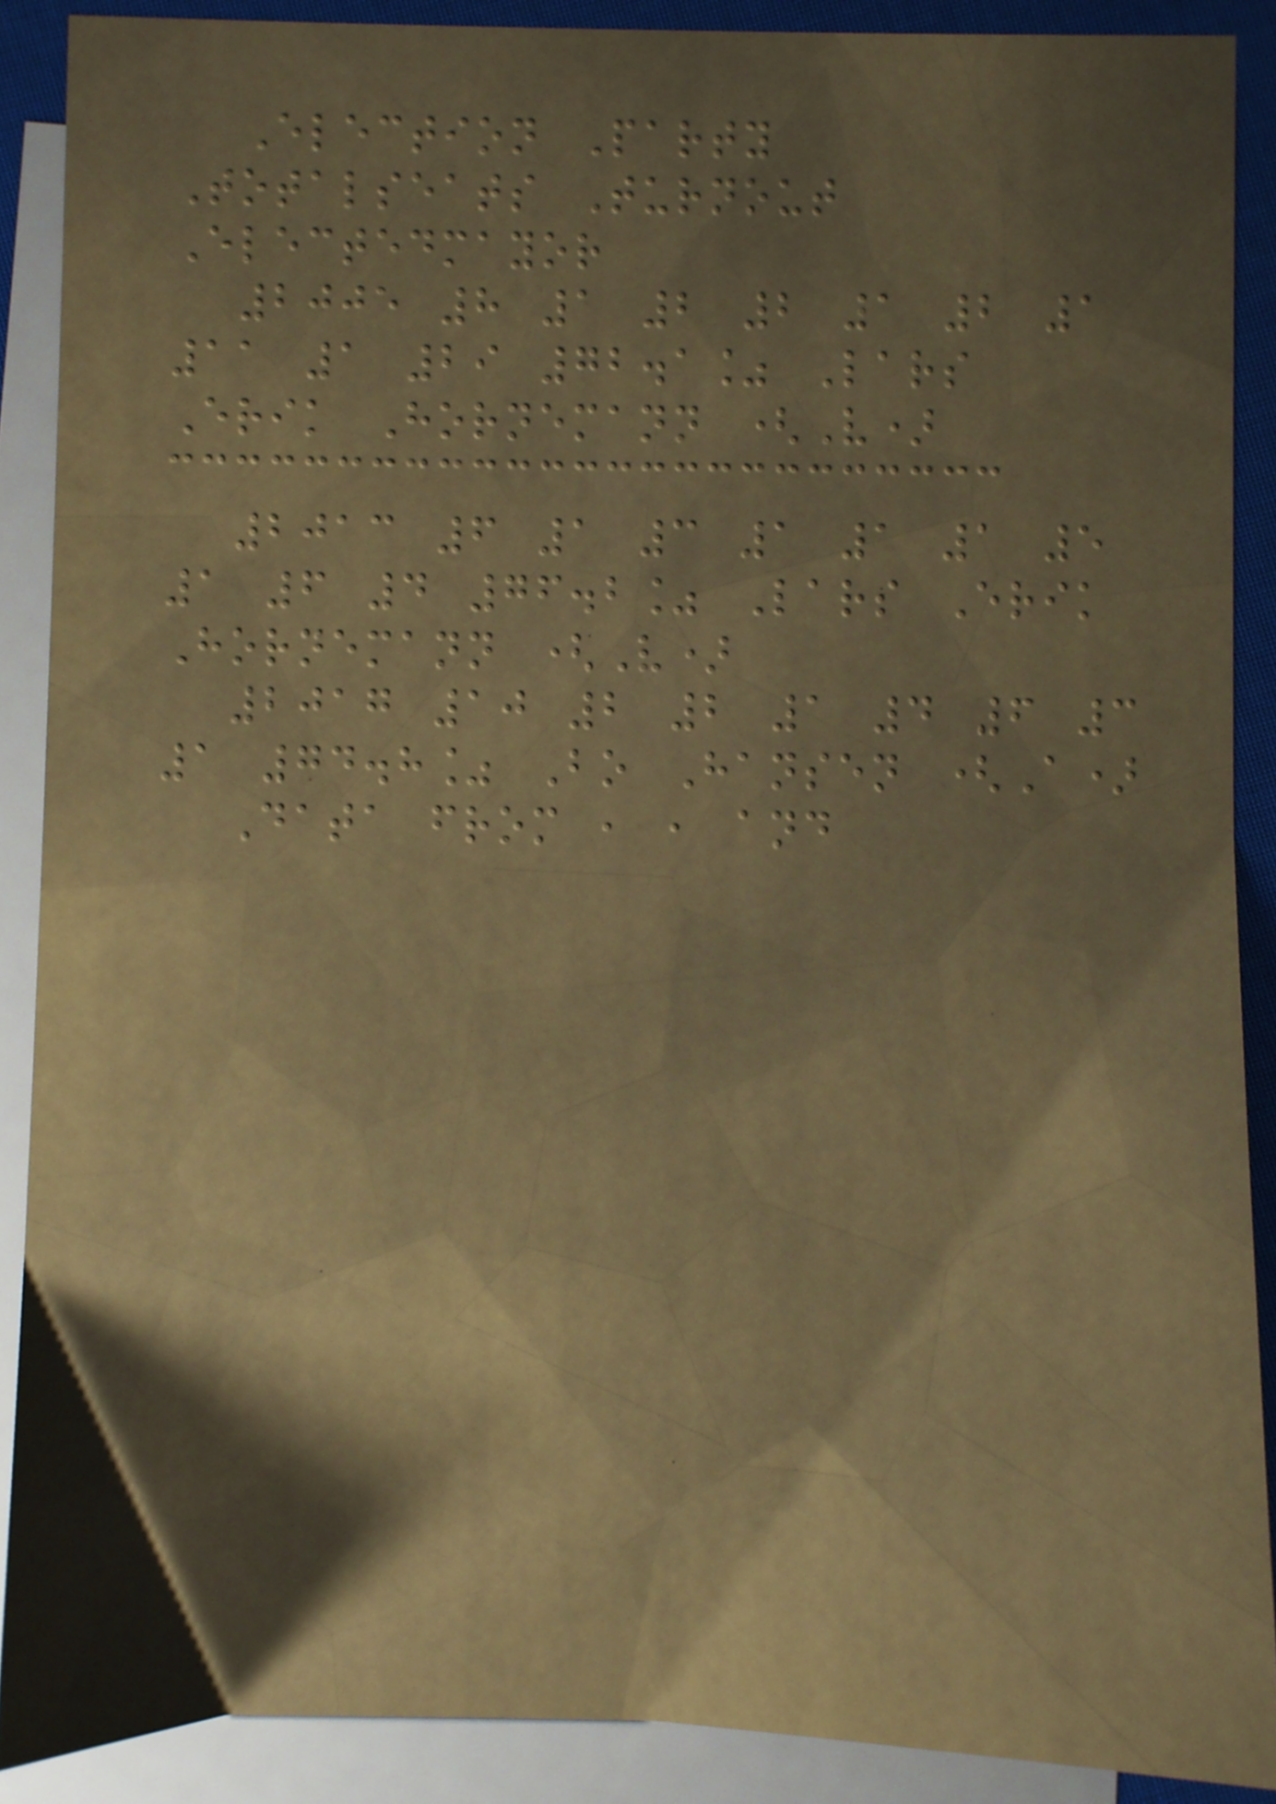Election Party
Totalseats Turnout
Electedmayor
2005 8 1 2 2 1 2 1
11 1 29 72.1% Lars
Erik Hornemann (V)
2013 6 1 3 1 1 1 5
1 6 4 76.2% Lars Erik
Hornemann (V)
2017 10 2 2 1 4 6 3
1 74.8% Bo Hansen (A)
Data from , , and
